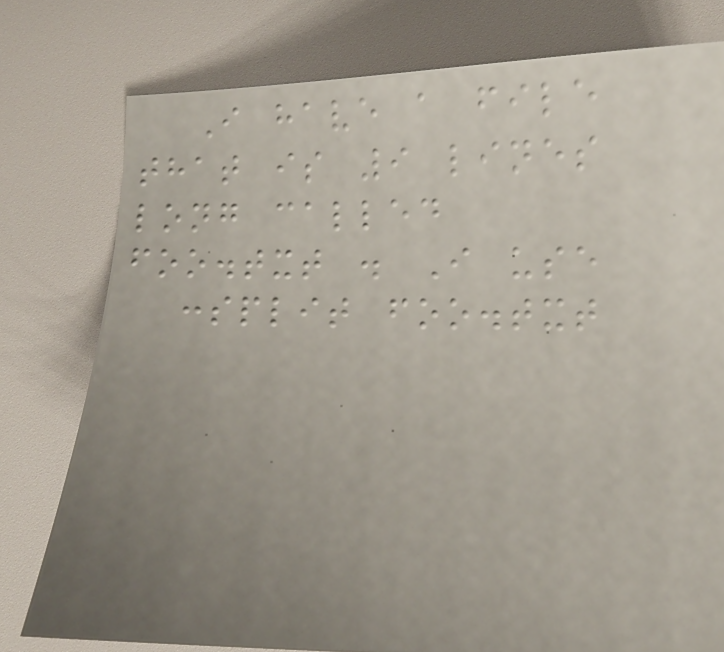I have a file
that is 9 lines
long called
foo.txt . I use
:split foo.txt
